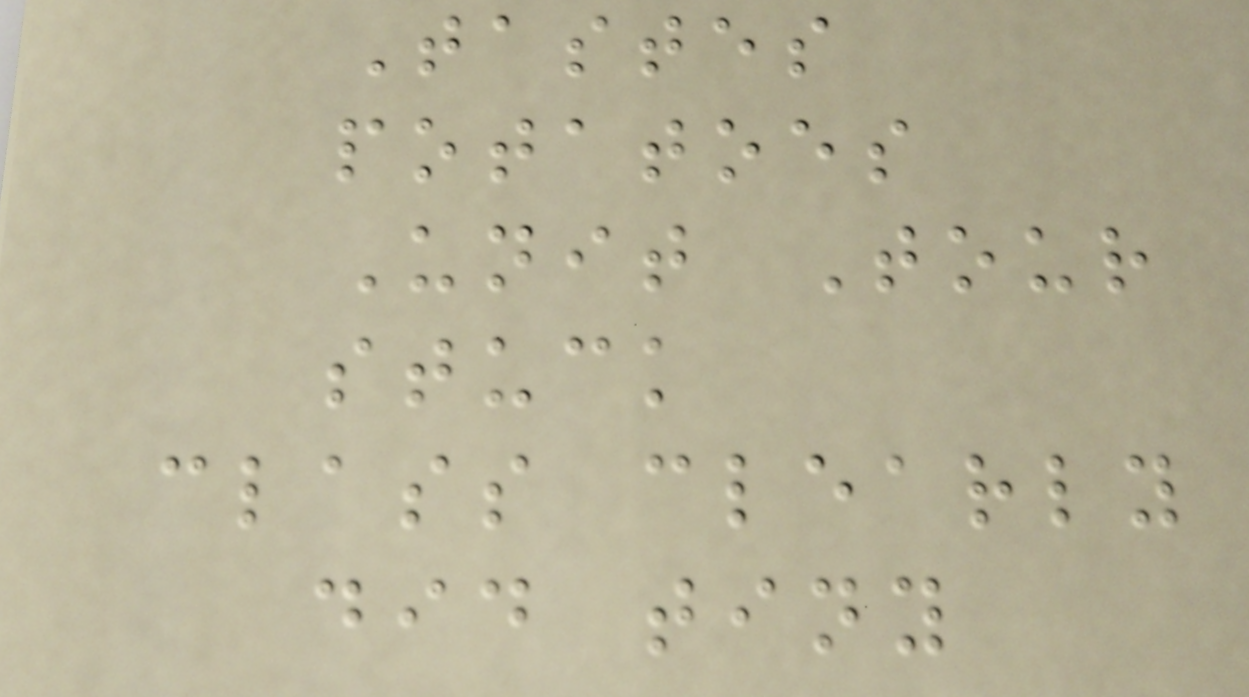Tastes
potatoes
Unit Tour
stuck
class clearly
did tiny
